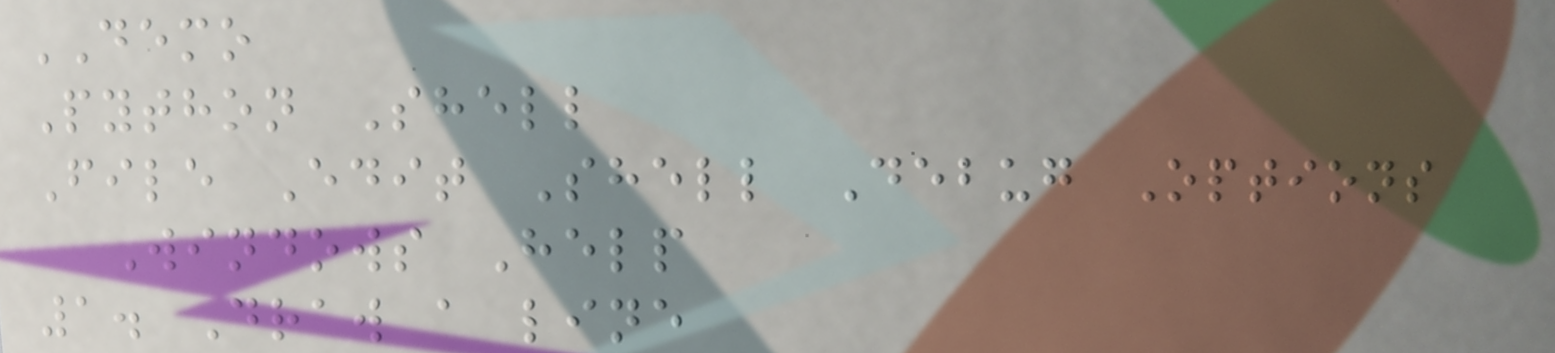DEMO
Python Shell
File Edit Shell Debug Options
Windows Help
1. Draw a line
